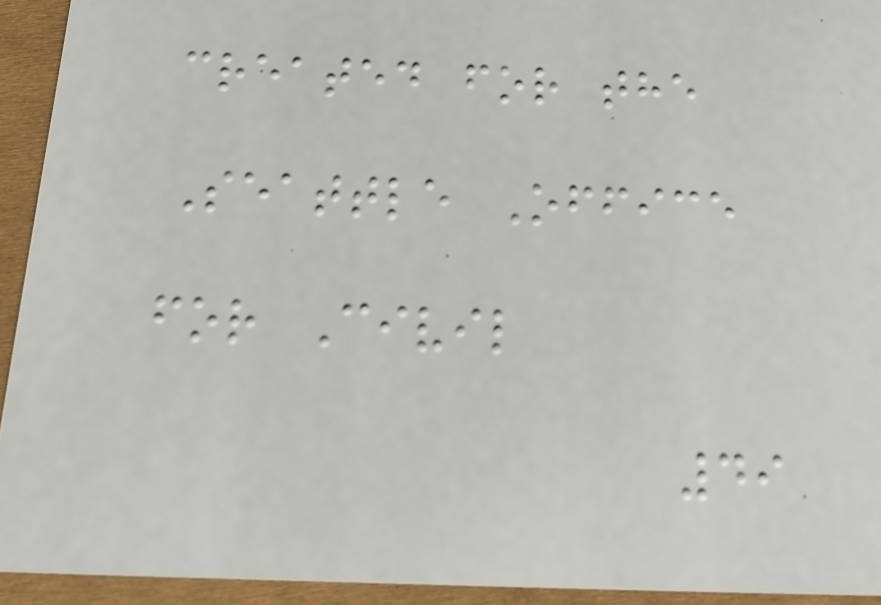created for the
Seattle Office
for Civil
49
